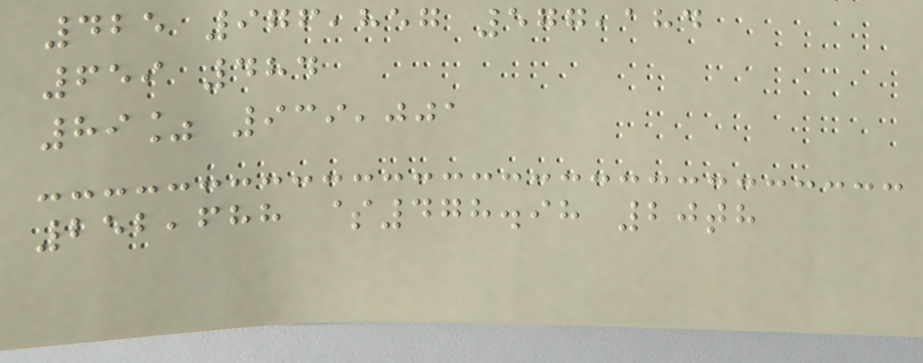425 976,857 577,184
659 484
89% 939,001
252,688 $478.98 20th
